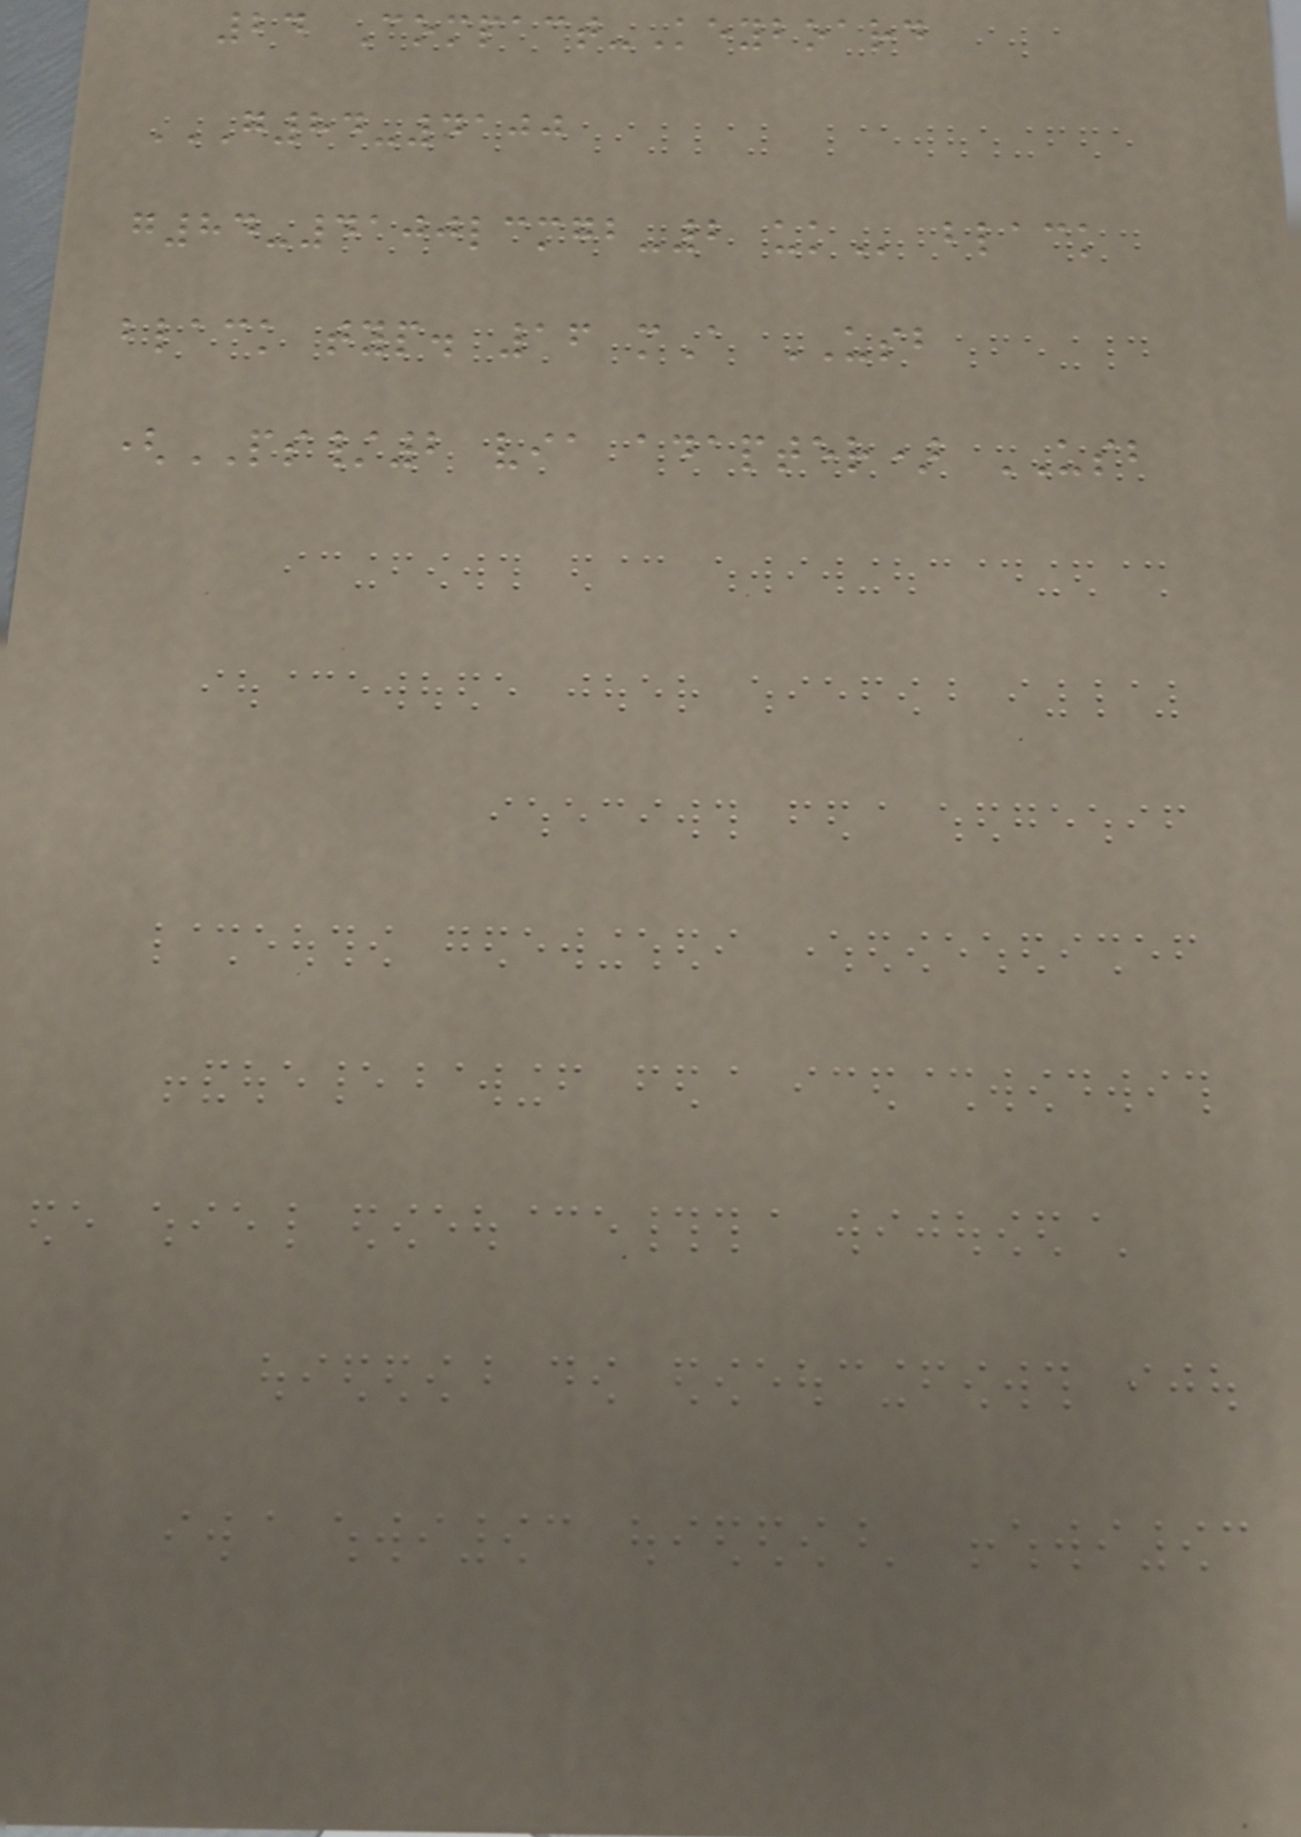24 Compact-Keyboard
G84-4100
G84-4100LCMGB-2 UK black
black typ. 16 mA USB
(PS/2 via adapter) USB
